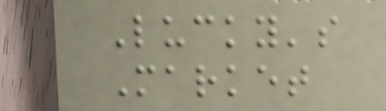Lucky's
Market
